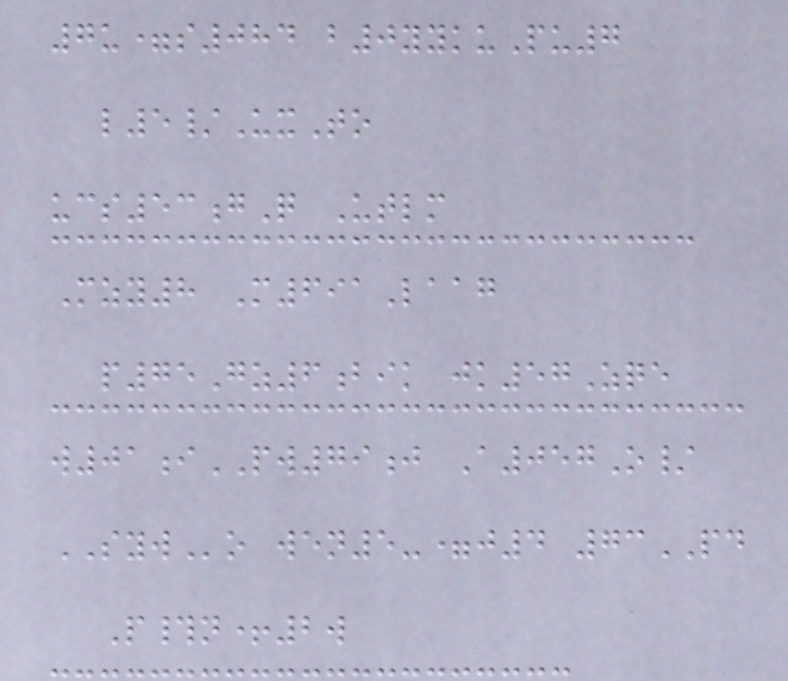7u=s084 b0yykuPu7
l5/UxTo
ucs53gQ Utlm
Mzy8 M691Laag
p75Gz6bik jk57Zqe
w01iPW79j A057O/
SYWo wen5-=j4 73PD
P#n+2w
